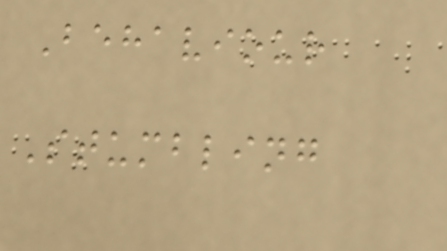Behaviour
Stumbling
